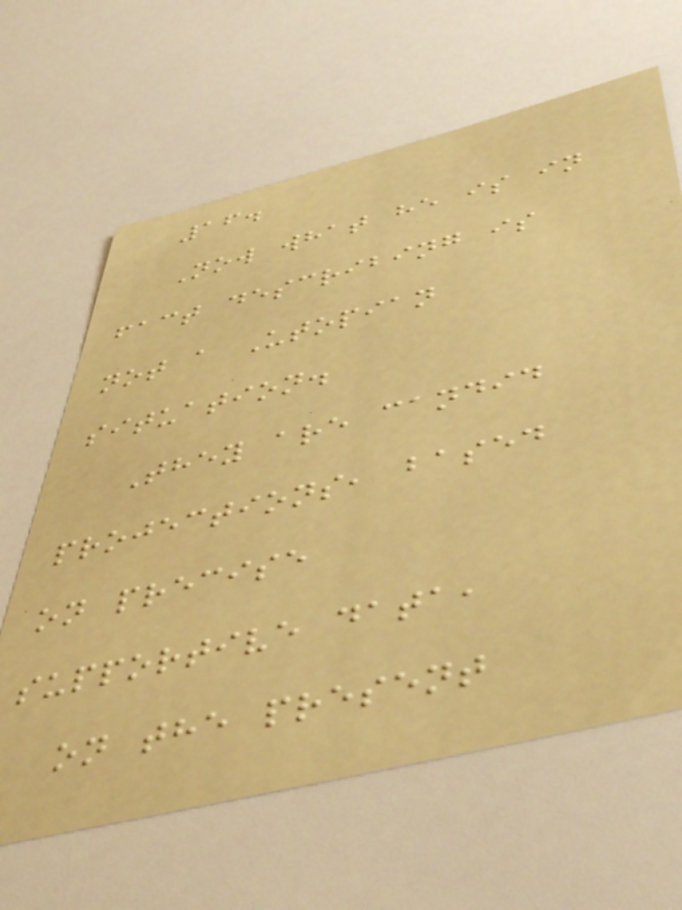16.
Now what he is in
fact describing is
not a Utopian
situation.
They are candid
projections, based
on precise
supportive data,
on the present
